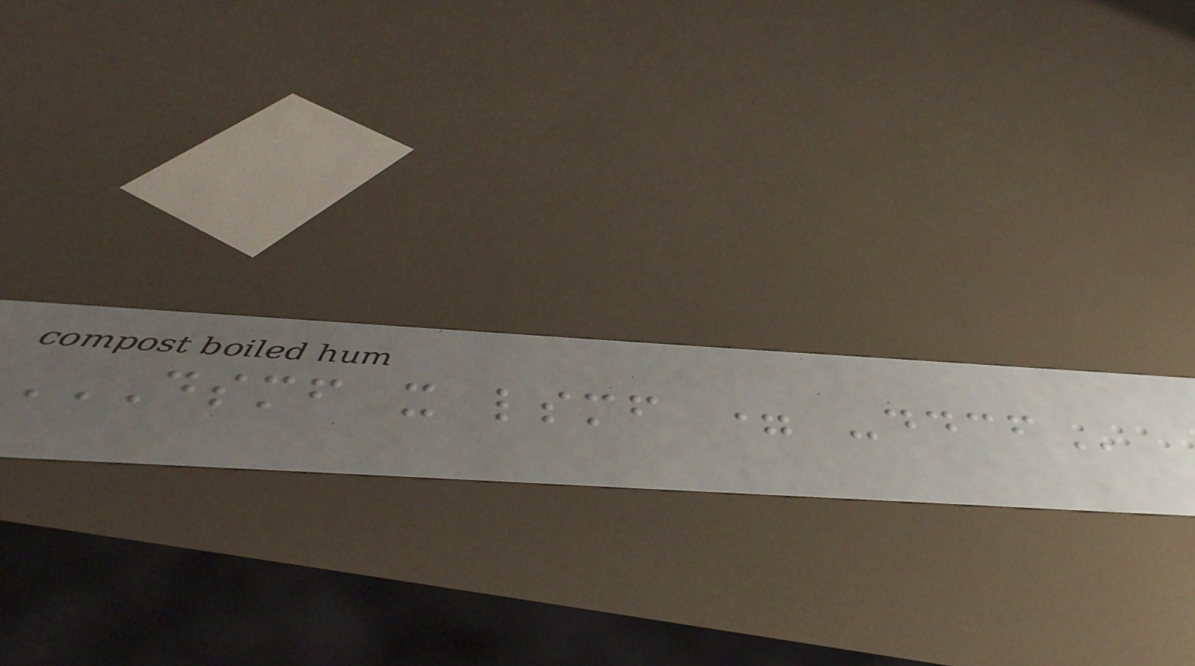DSMF X LSMF = -DDCF
